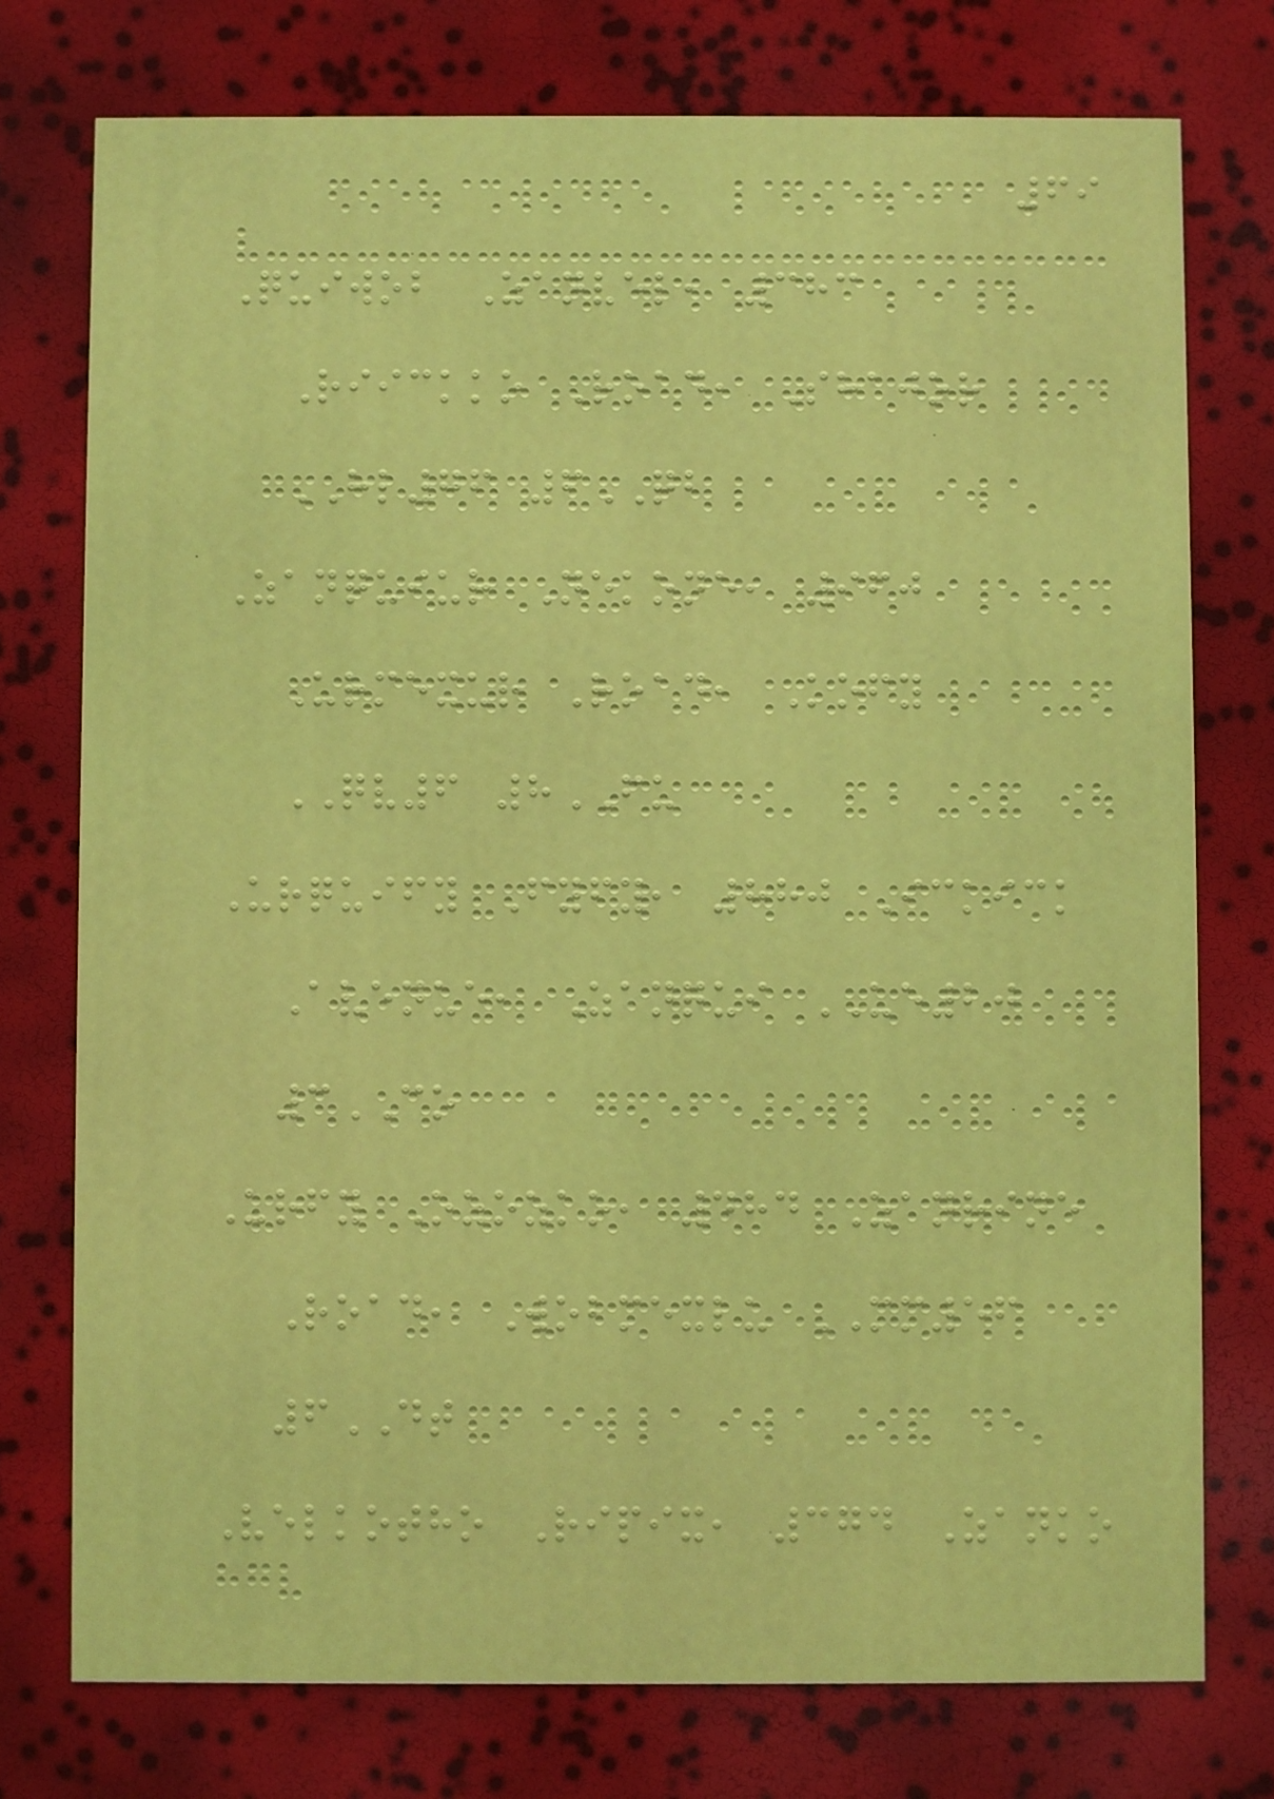69
Quiwob Zanvel, 383
Riickko Road, Shajor
HL76 6QB
Zanquiur Nekone, 960
Urmexur Road, Kofy
QV6 8FU
Urquify Fyfy, 880 Ickick
Avenue, Zanqui UE20
3CO
Urfy Ozozko, 484 Zanrine
Road, Wobmexlu MM56
6DT
Velkotho Ripix, 374 Zanko
